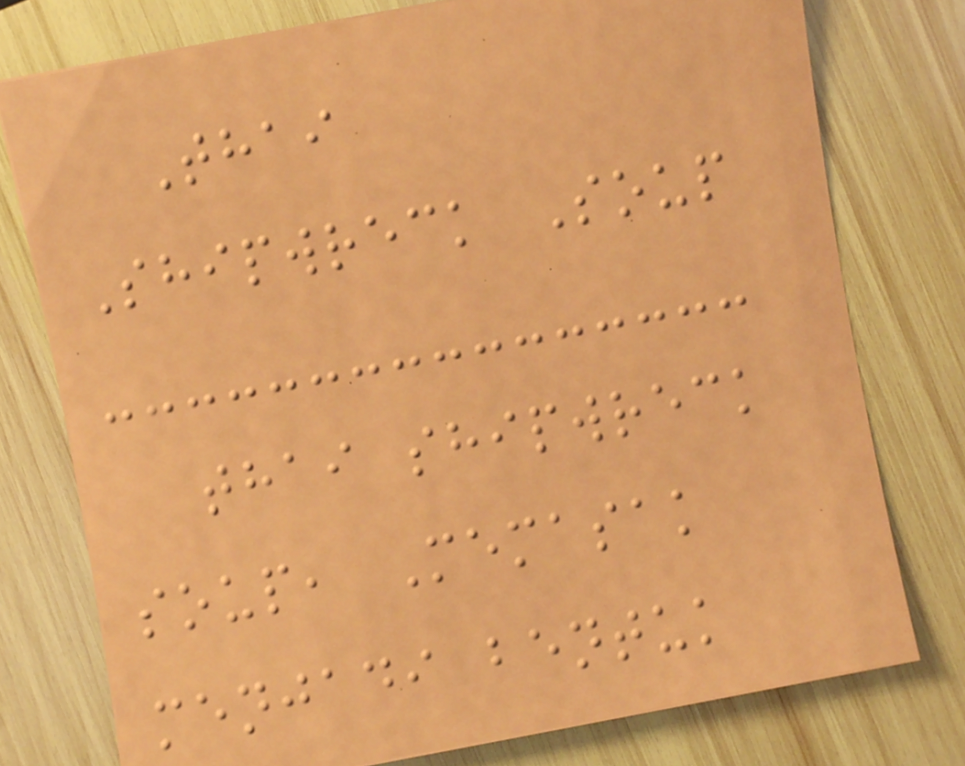Thai
Shipwreck Soup
thai shipwreck
soup, Memasak
menjadi bentuk
